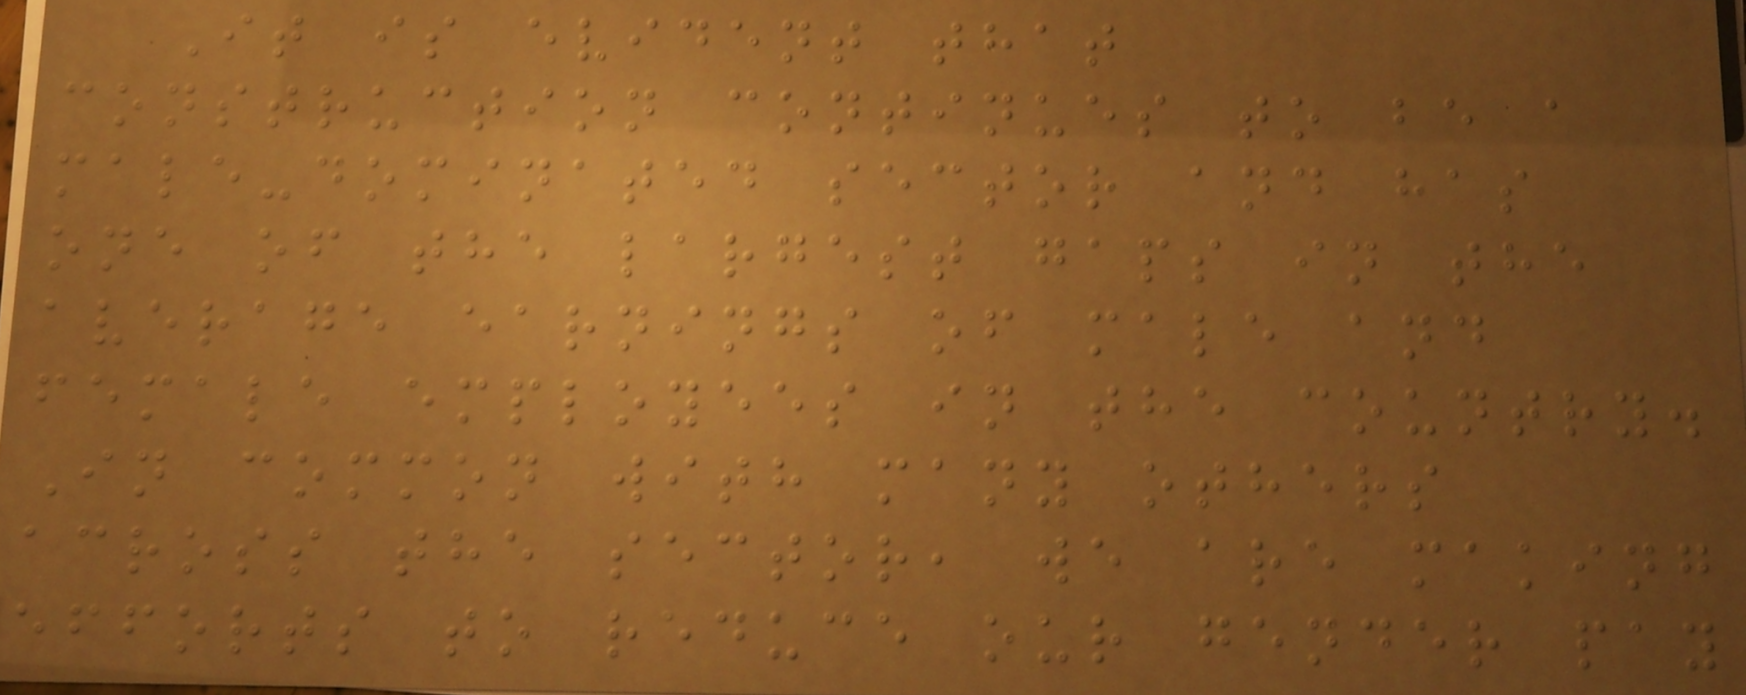It is evident that
construction continues to be a
male-dominated sector and has
one of the largest gaps in the
average earnings of male and
female employees in the country.
In common with many others
across the sector, we are making
efforts to reduce our gender pay
